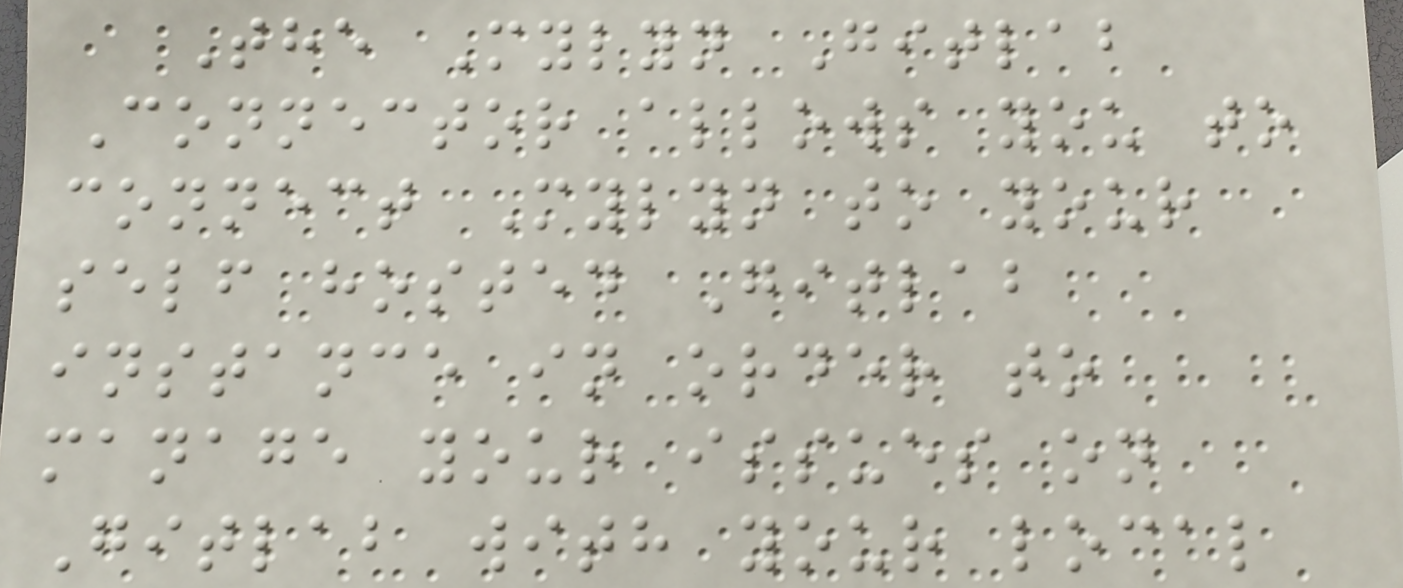The Mylyn Gitlab
Connector allows you to
connect Mylyn to your
self hosted Gitlab
instance in order to
manage your issues on
Gitlab with your local
